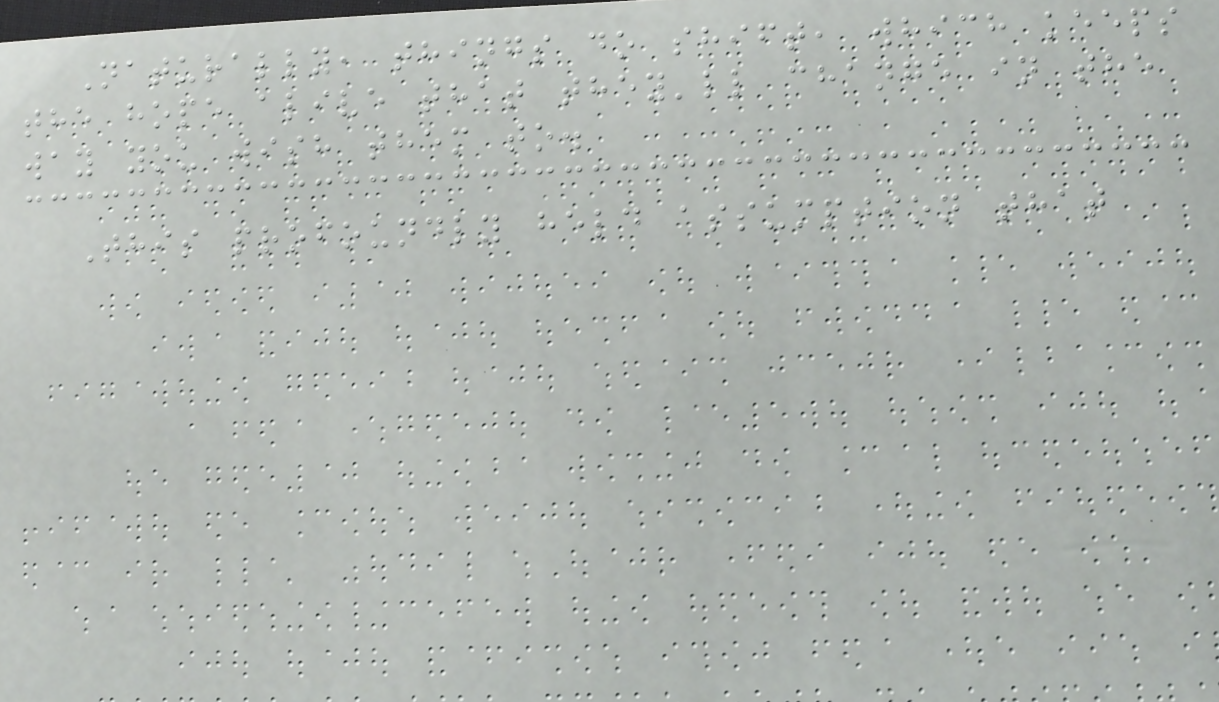Naturally, things do shift, which keeps
the hope alive that they'll change in the
way you wish them to.
This profoundly held assumption that
